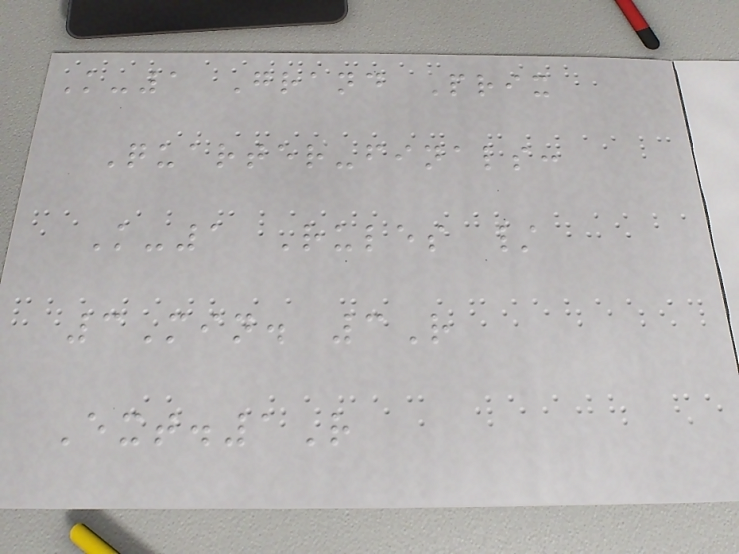K-1 Grand Prix
Quarter-finals:
K-1 Rules /
3Min. 3R
Ext.1R
